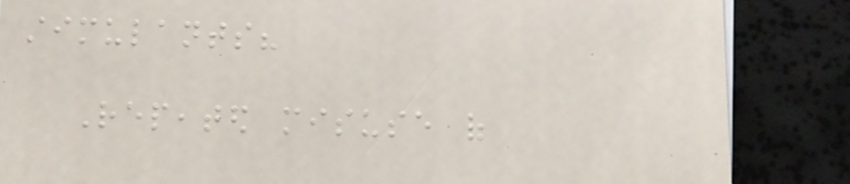stimulants?
Repeated misuse of
